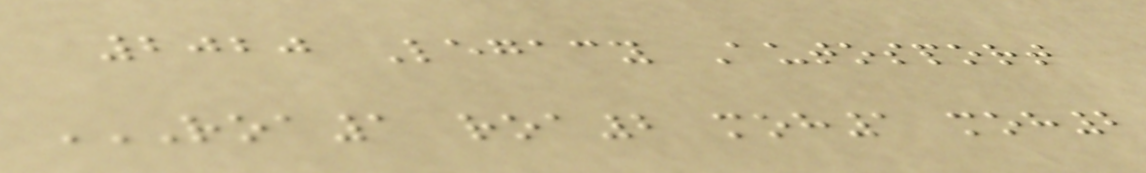2020 Legacy Autosport
ROA1 ROA2 MOH1 MOH2
